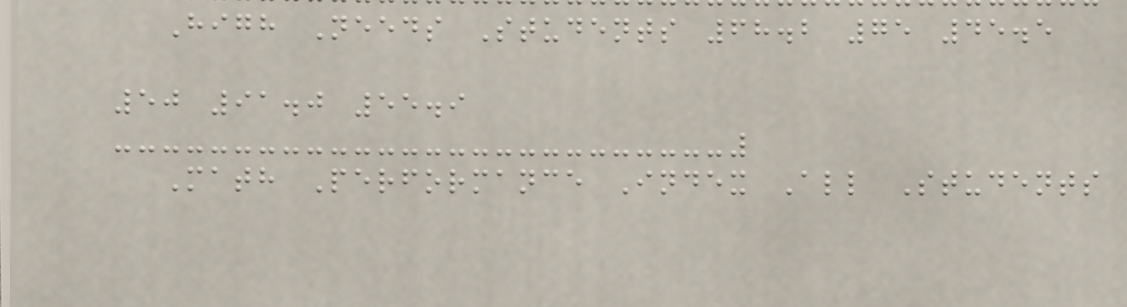High Needs Students 68.2 75 45.5
50 91.0 55.9
Math Performance Index All Students
